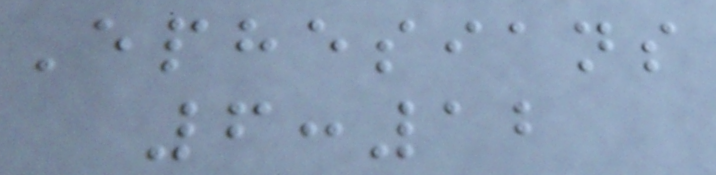Ephesians
6:12
